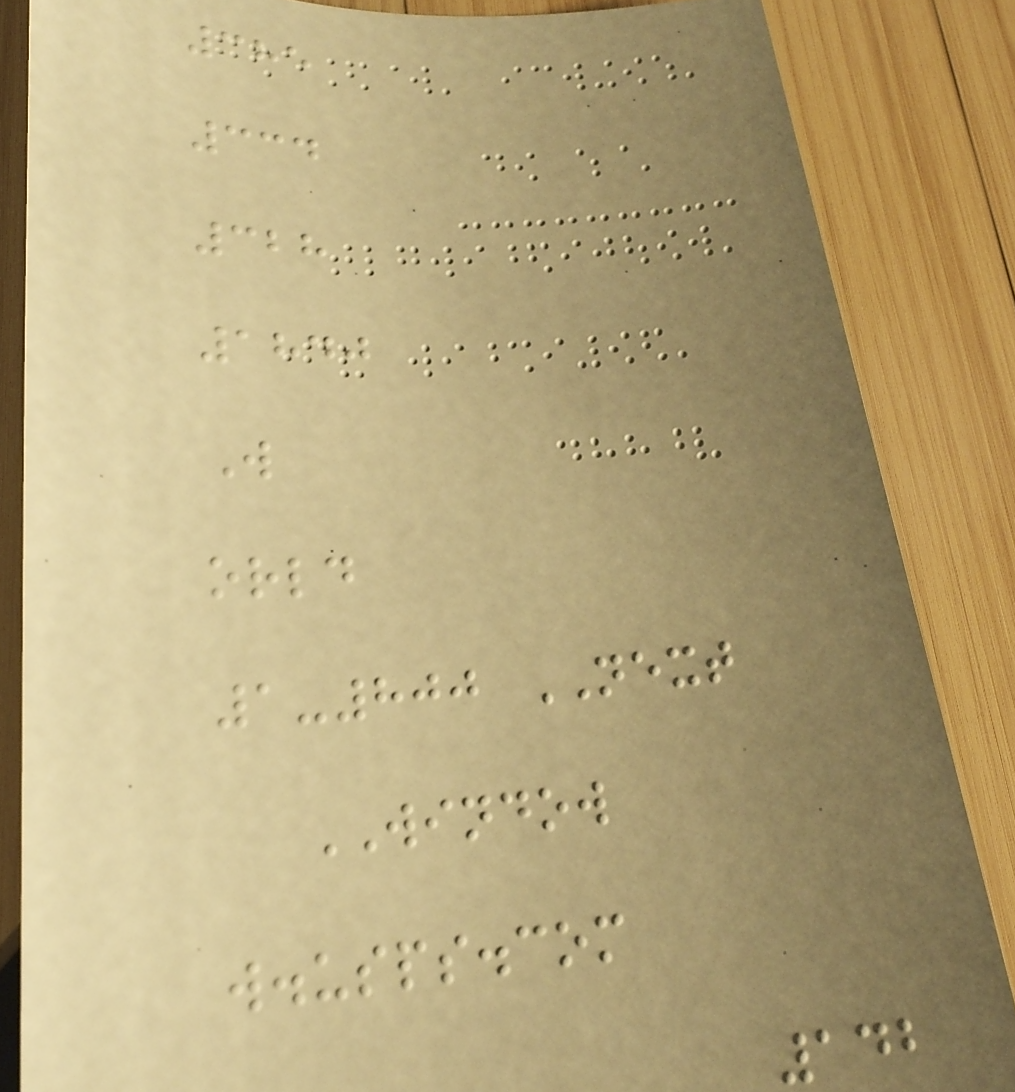385
334
328
1840
W
orld
1-800 NEXT
WINDOW
w.usps.com
142
